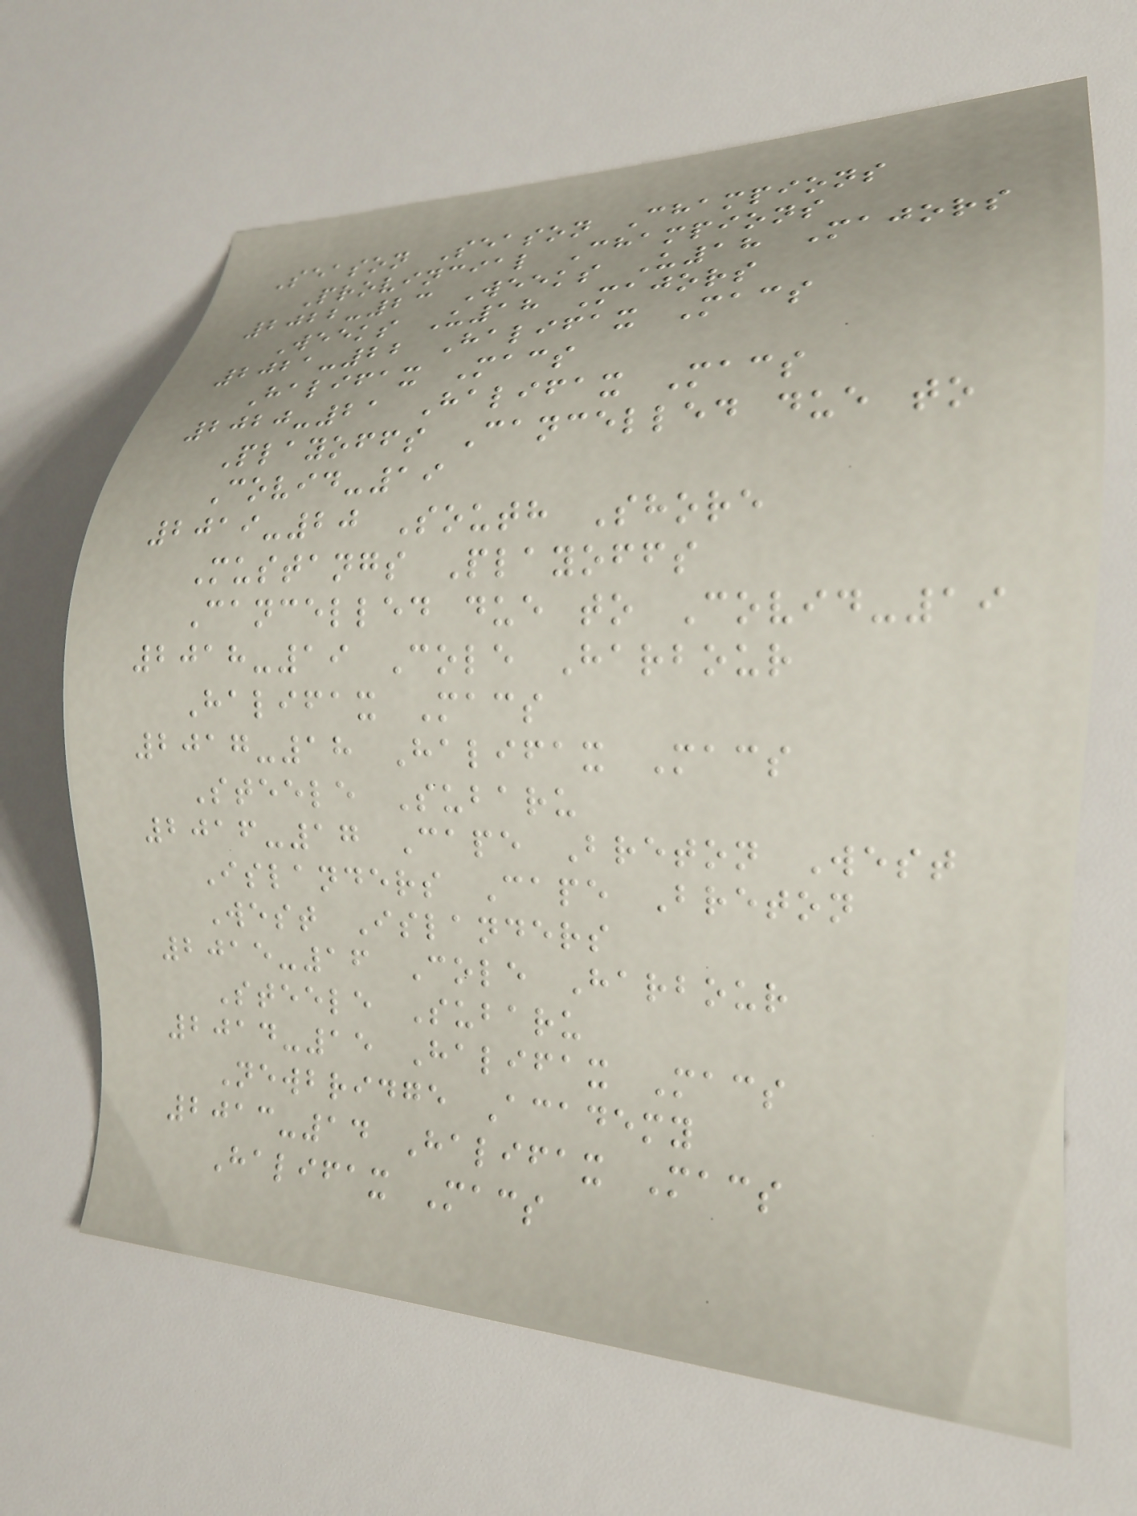Season Season Champions
Provincial Champions
2022-23 Weeks U18 Majors
Weeks U18 Majors
2021-22 Halifax Macs
Halifax Macs
2020-21 Halifax Macs
Playoffs Cancelled due to
Covid-19
2019-20 South Shore
Mustangs Playoffs
Cancelled due to Covid-19
2018-19 Cole Harbour
Halifax Macs
2017-18 Halifax Macs
Steele Subaru
2016-17 Cape Breton West
Islanders Cape Breton
West Islanders
2015-16 Cole Harbour
Steele Subaru
2014-15 Halifax Macs
Newbridge Academy
2013-14 Halifax Macs
Halifax Macs
